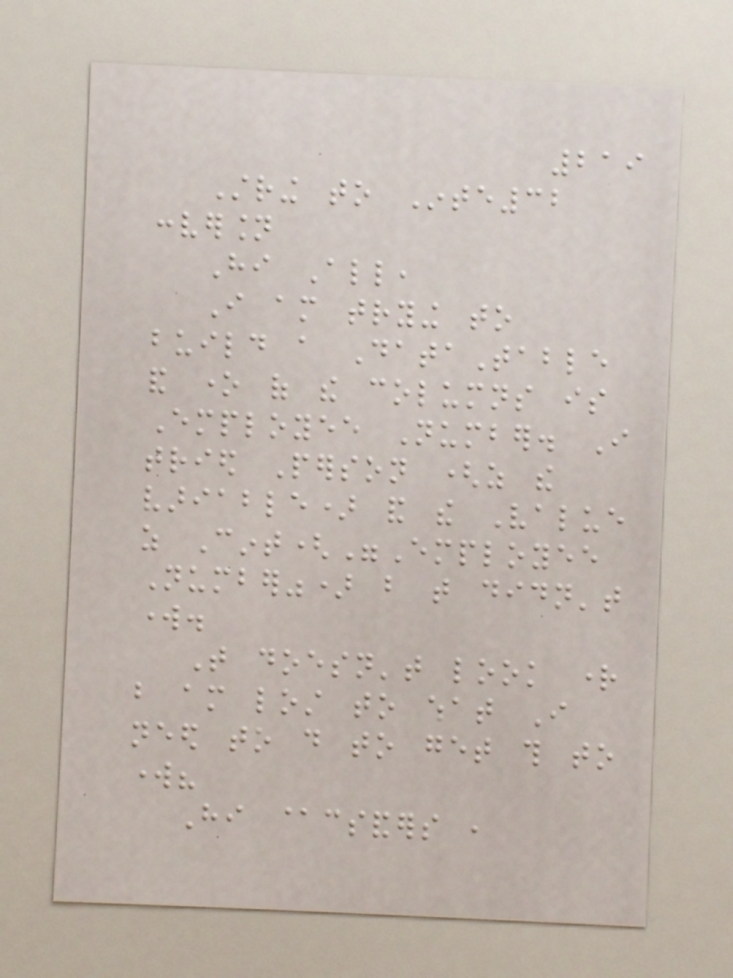219
String to Inte32
conversion
Hi All,
I am trying to
build a DataTable
and one of the columns is
Employee Number. I
tried Person (as the
variable) and the Value
as Cint("Employee
Number") but that didn't
work.
That doesn't look right
but am lost to what I
need to do to get this to
work?
Hi @csanders ,
